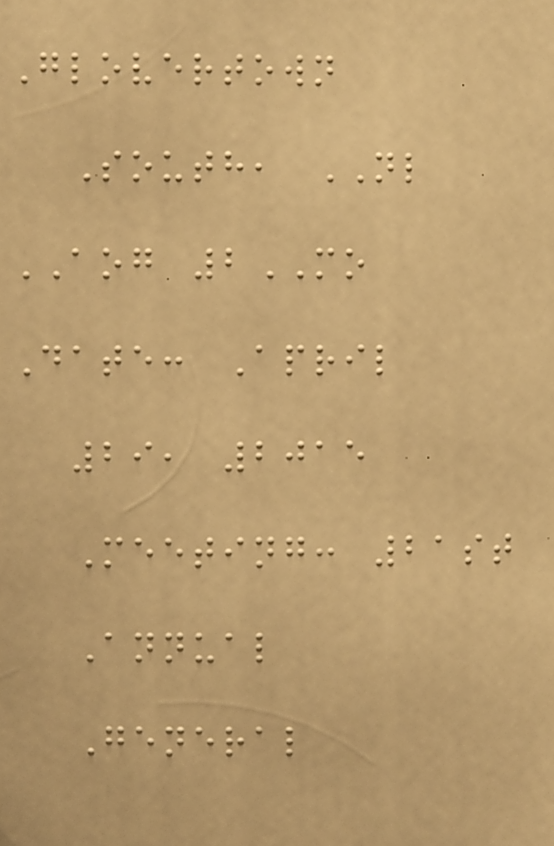Glovertown
South, NL
AOG 2MO
Date: April
29, 2015
Meeting: 21st
Annual
General
